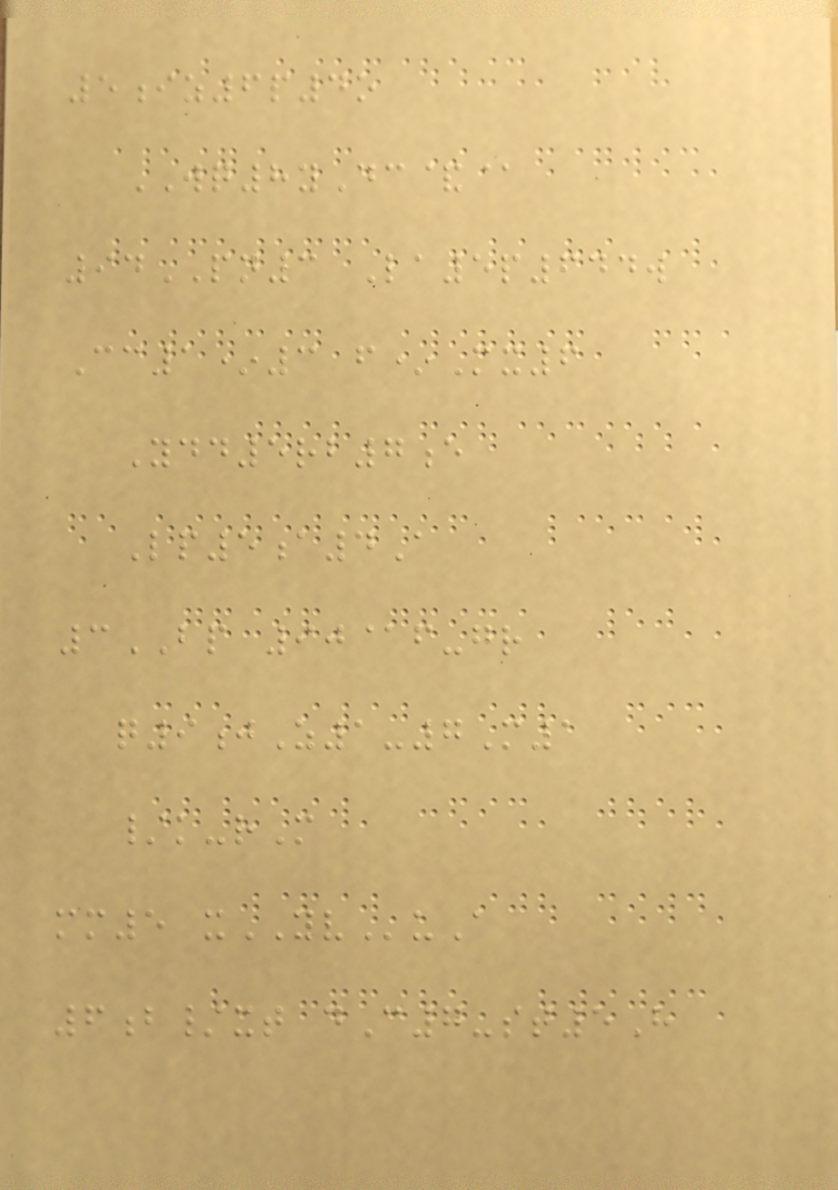5iz6p4o
WQ8yDc&@
94PN3 La5p644w
Cc1*3 f*Mx6
Ydd5rb7e
Lp5a4A
3BP 90@f-gr
q9jZ1-7M1
/k-rM
mm5 xYVuA
6b/xt dC7-st5H
